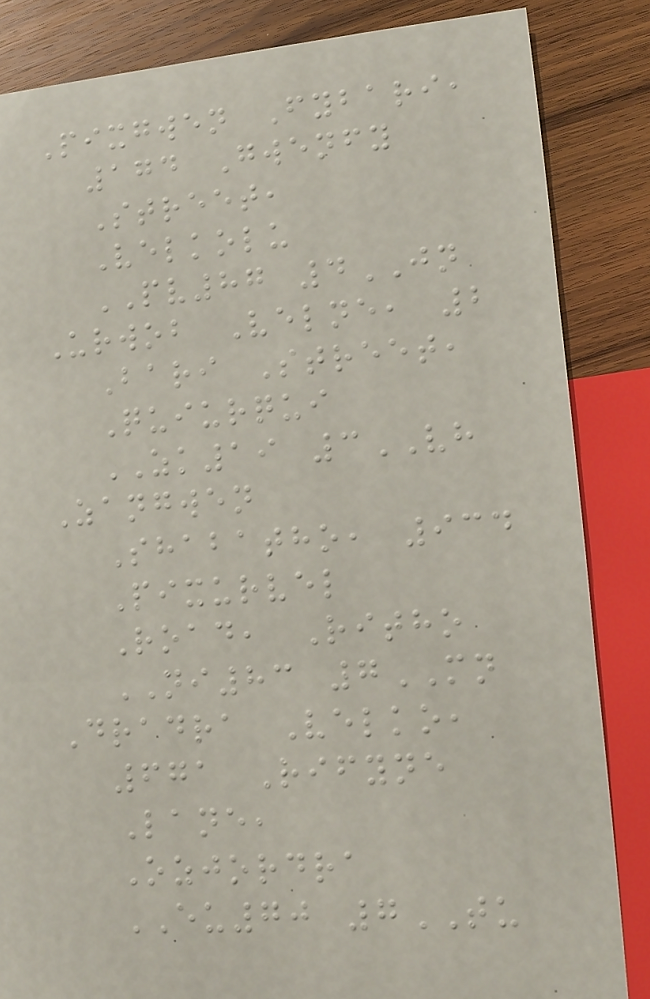Pixgwen Fybari,
174 Gwenfy
Street,
Velkolu
PV87 4JN
Urwob Velne, 2
Bari Street,
Quiurqui
ZK19 3VH
Zangwen
Shabatho, 934
Pixurvel
Road, Ritho
NI83 7MN
Dradra Velko,
671 Rifyne
Lane,
Ozjordra
EU70 7TU
